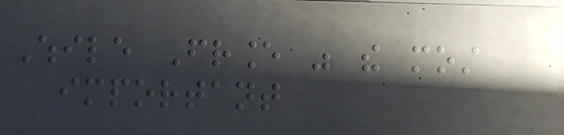While France was the most
important
